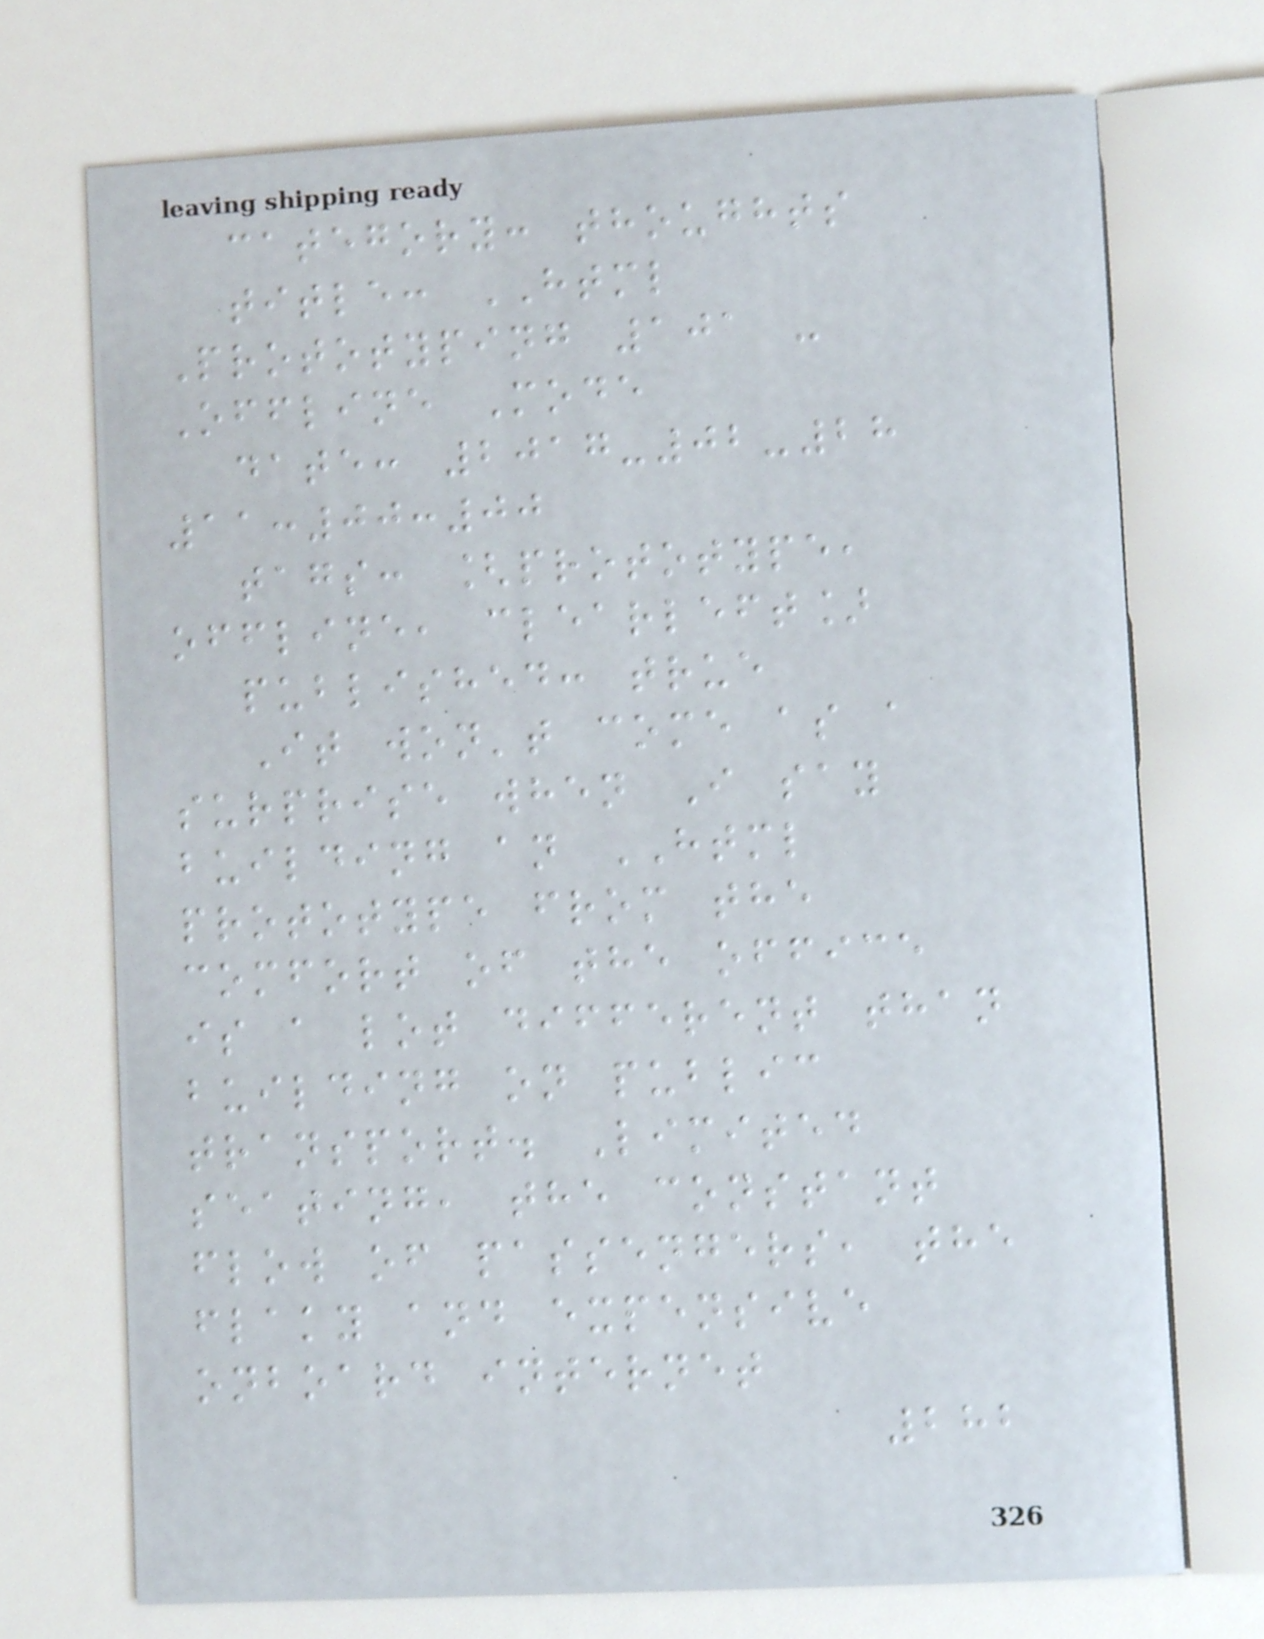category: thoughts
title: HTML
Prototyping 101 -
Offline Mode
date: 2017-02-28
11:00:00
tags: [prototype,
offline, clearleft]
published: true
It won't come as a
surprise when I say
building an HTML
prototype from the
comfort of the office
is a lot different than
building on public
transport. Limited
seating, the constant
flow of passengers, the
flaky and expensive
onboard internet
282
